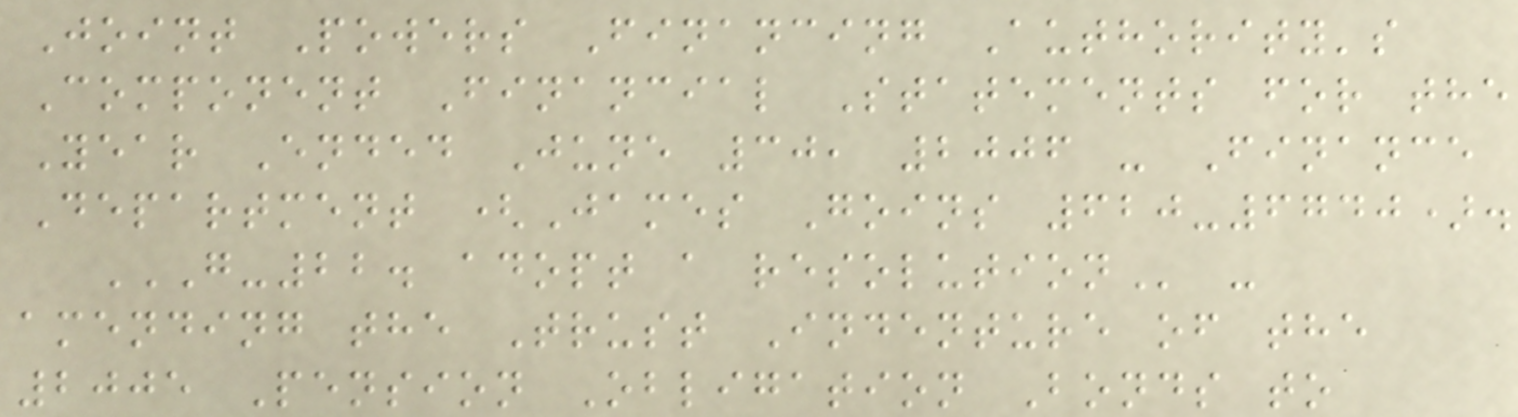Joint Powers Financing Authority's
Component Financial Statements for the
Year Ended June 30, 2006 - Finance
Department (James Goins 620-6740).
G-22. ADOPT A RESOLUTION -
amending the Trust Indenture of the
2005 Pension Obligation Bonds to
